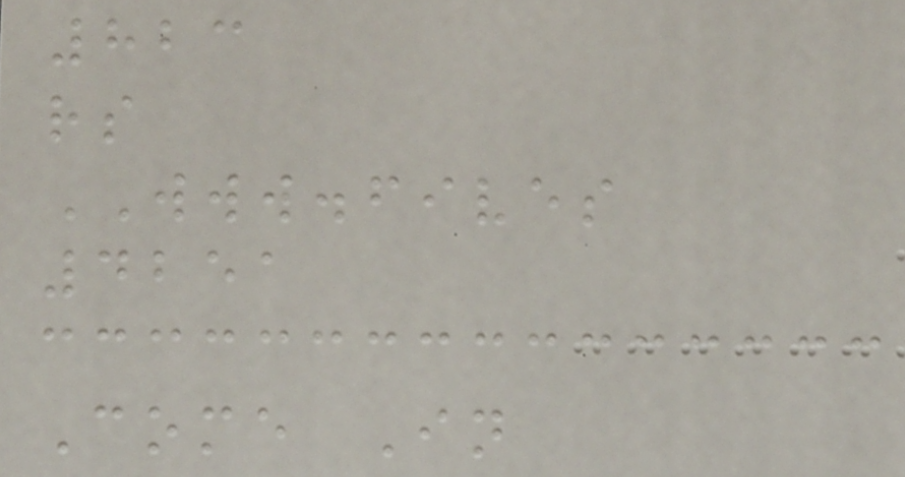823
rs
WWW.fives
4251
Come In
